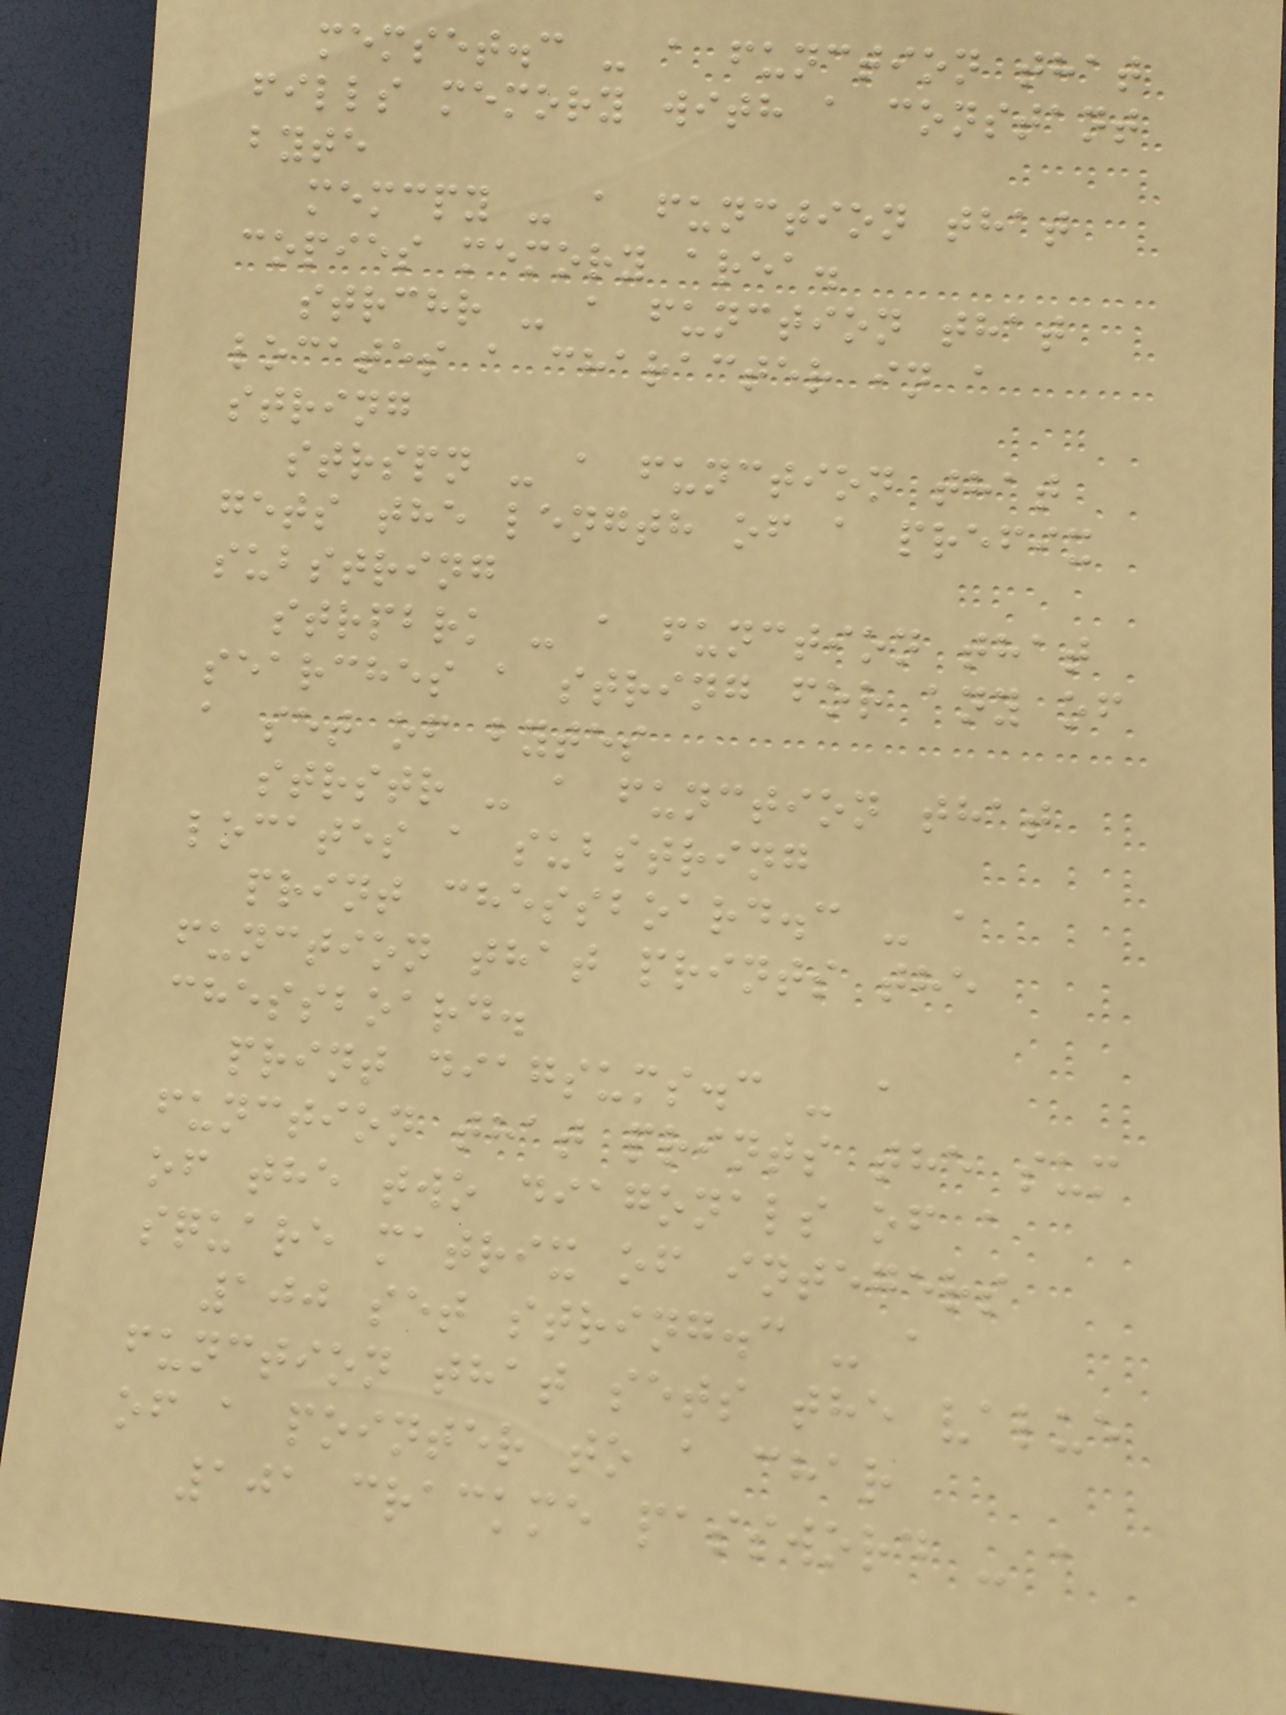memset.c - a function that
fills memory with a constant
byte
memcpy - a function that
copies memory area.
strchr - a function that
locates a character in a
string
strspn - a function that
gets the length of a prefix
substring
strpbrk - a function that
searches a string for any of
a set of bytes
strstr - a function that
locates a substring
print chessboard.c - a
function that prints the
chessboard.
print diagsums.c - a
function that prints the sum
of the two diagonals of a
square matrix of integers
100 set string.c - a
function that sets the value
of a pointer to a char
101 crackme password - a
